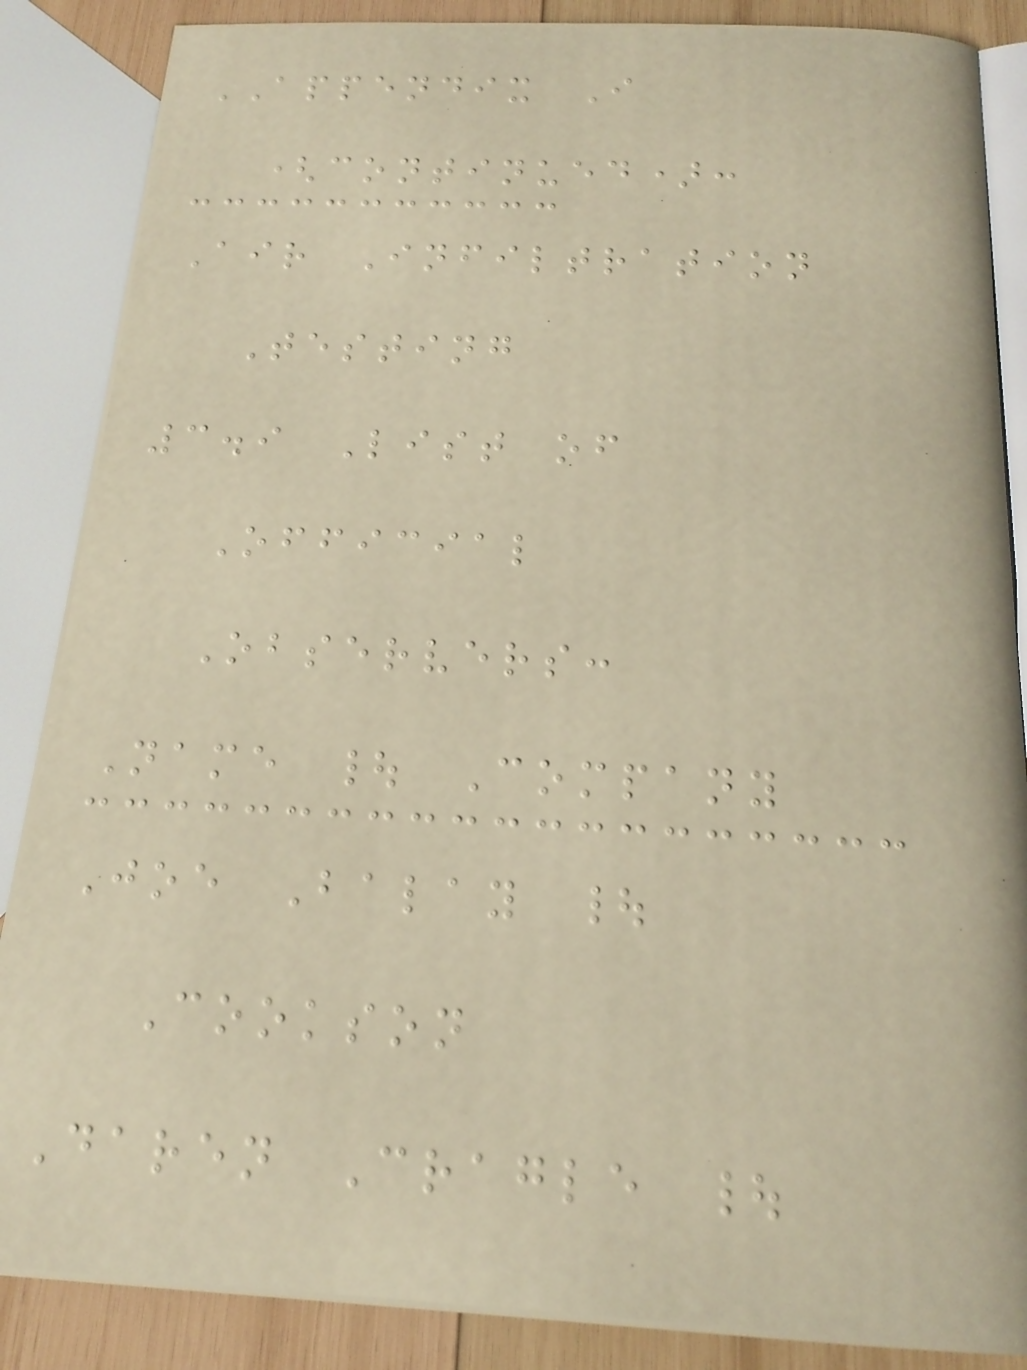APPENDIX I
(continued):
Air Infiltration
Testing
3.9 List of
Official
Observers:
Name | Company
Joe Balay |
Cookson
Daren Cragle |
